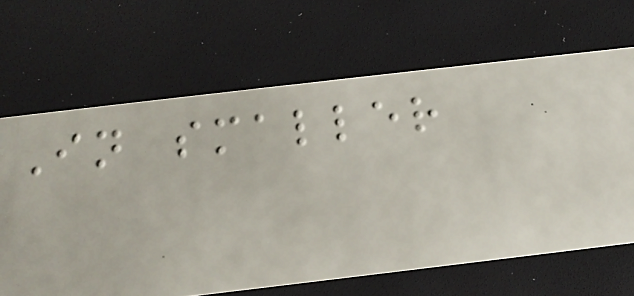In smaller
